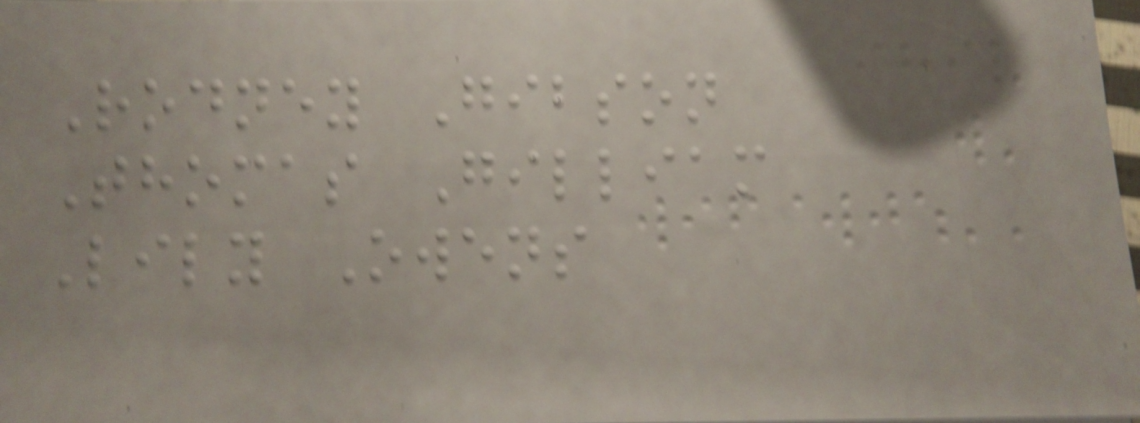Rodney Gibson
Thomas Gilliam
Lily Owens
